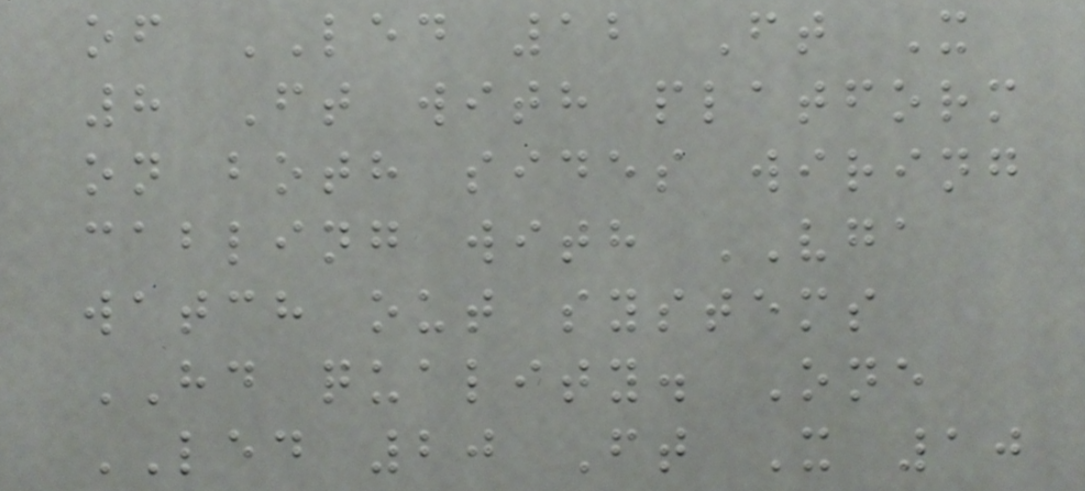of LED 12 Ft X
8 Ft with platform
on both sides wiring
cabling with VGA
watch out systems
HD quality. One
LED 20 Ft X 10
